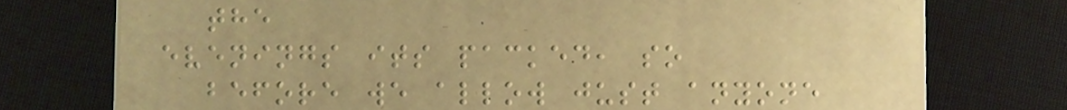the
evenings its packed, so
before we allow just anyone
